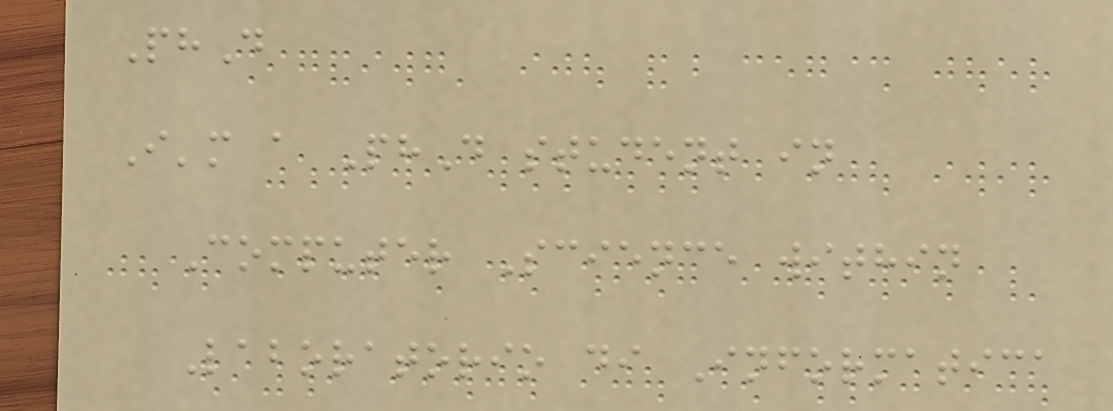PhD
I'm a PhD student in
Computer Science within
Laboratorio di Informatica
